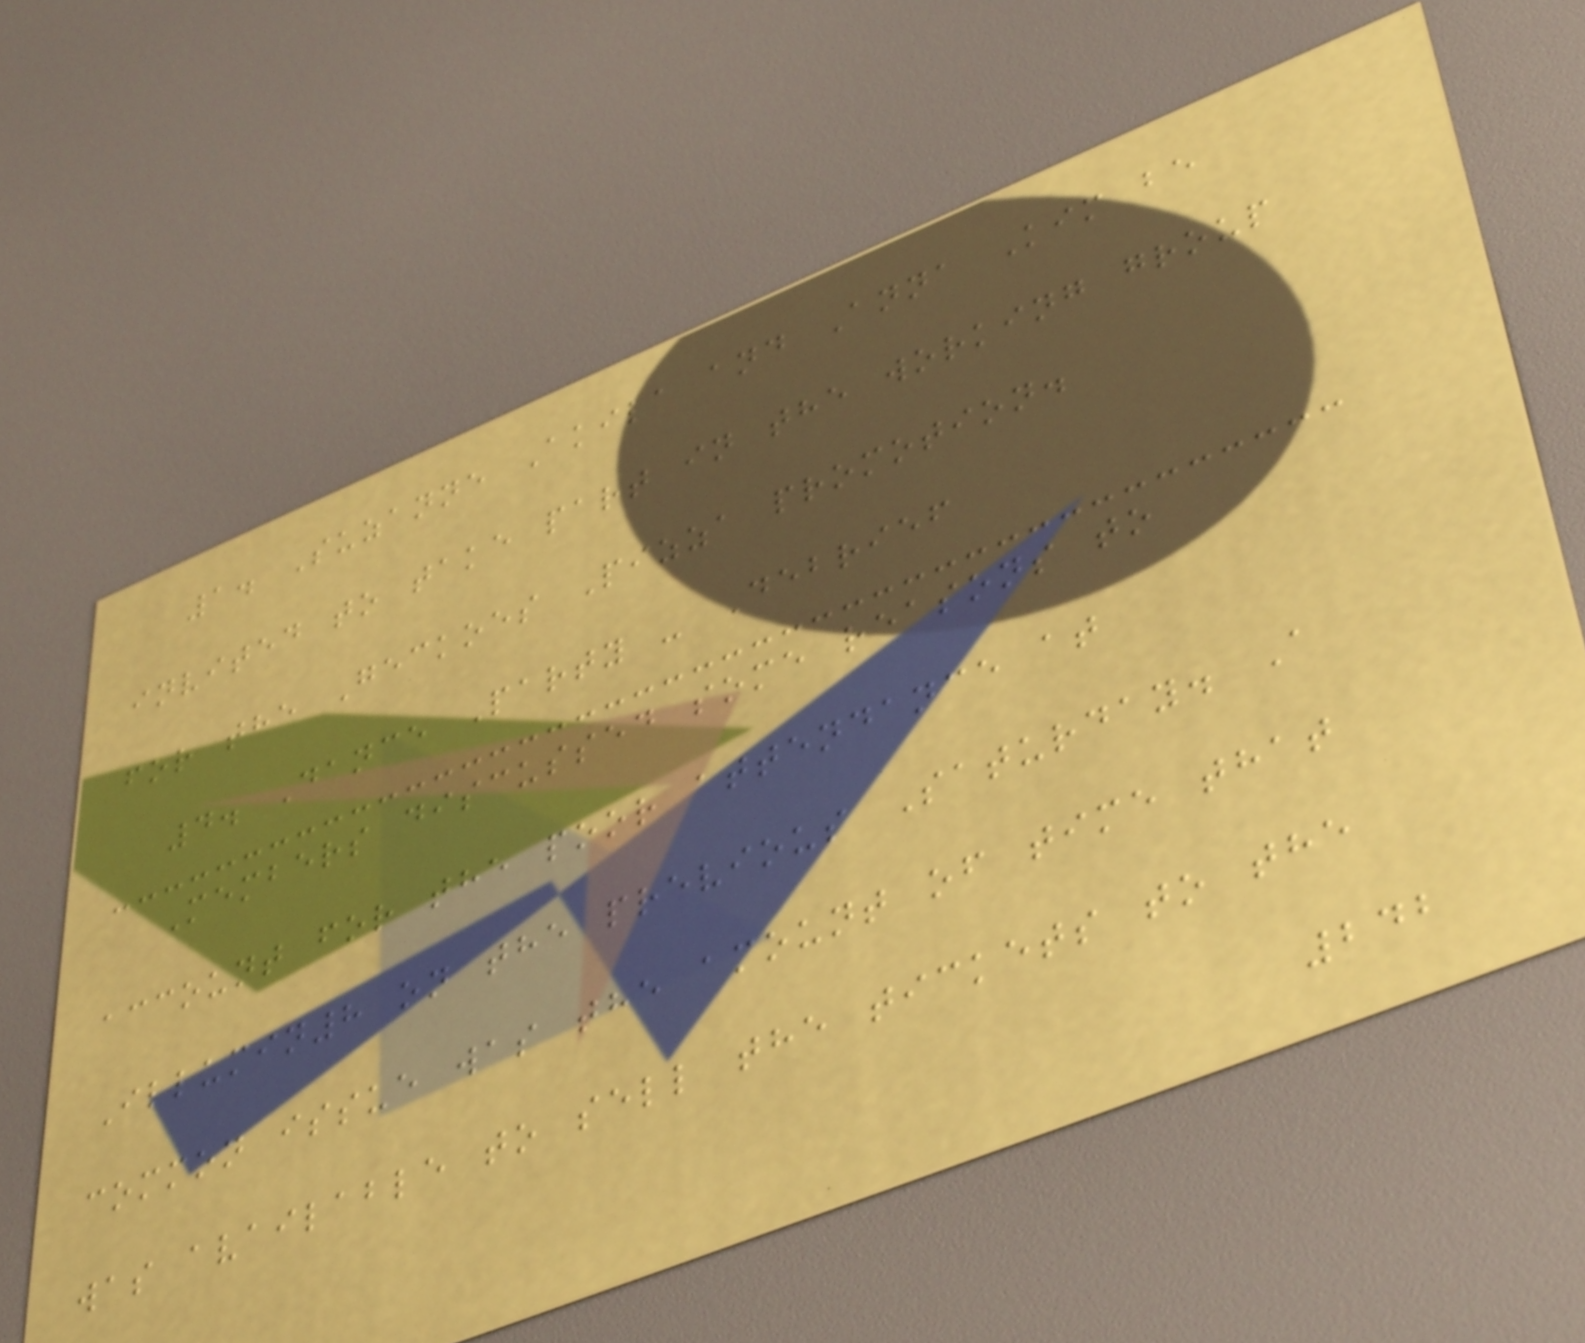1. Suzanne Akila and Anna Kim be
invited to take part in the working group
for the Geckoes Pizza promotion.
4. Dance Party - Debrief
Members discussed some reasons to
account for the poor attendance at
Illumin8 on the previous Saturday. A
common issue was the amount of time that
was available to sell the tickets to the
242
